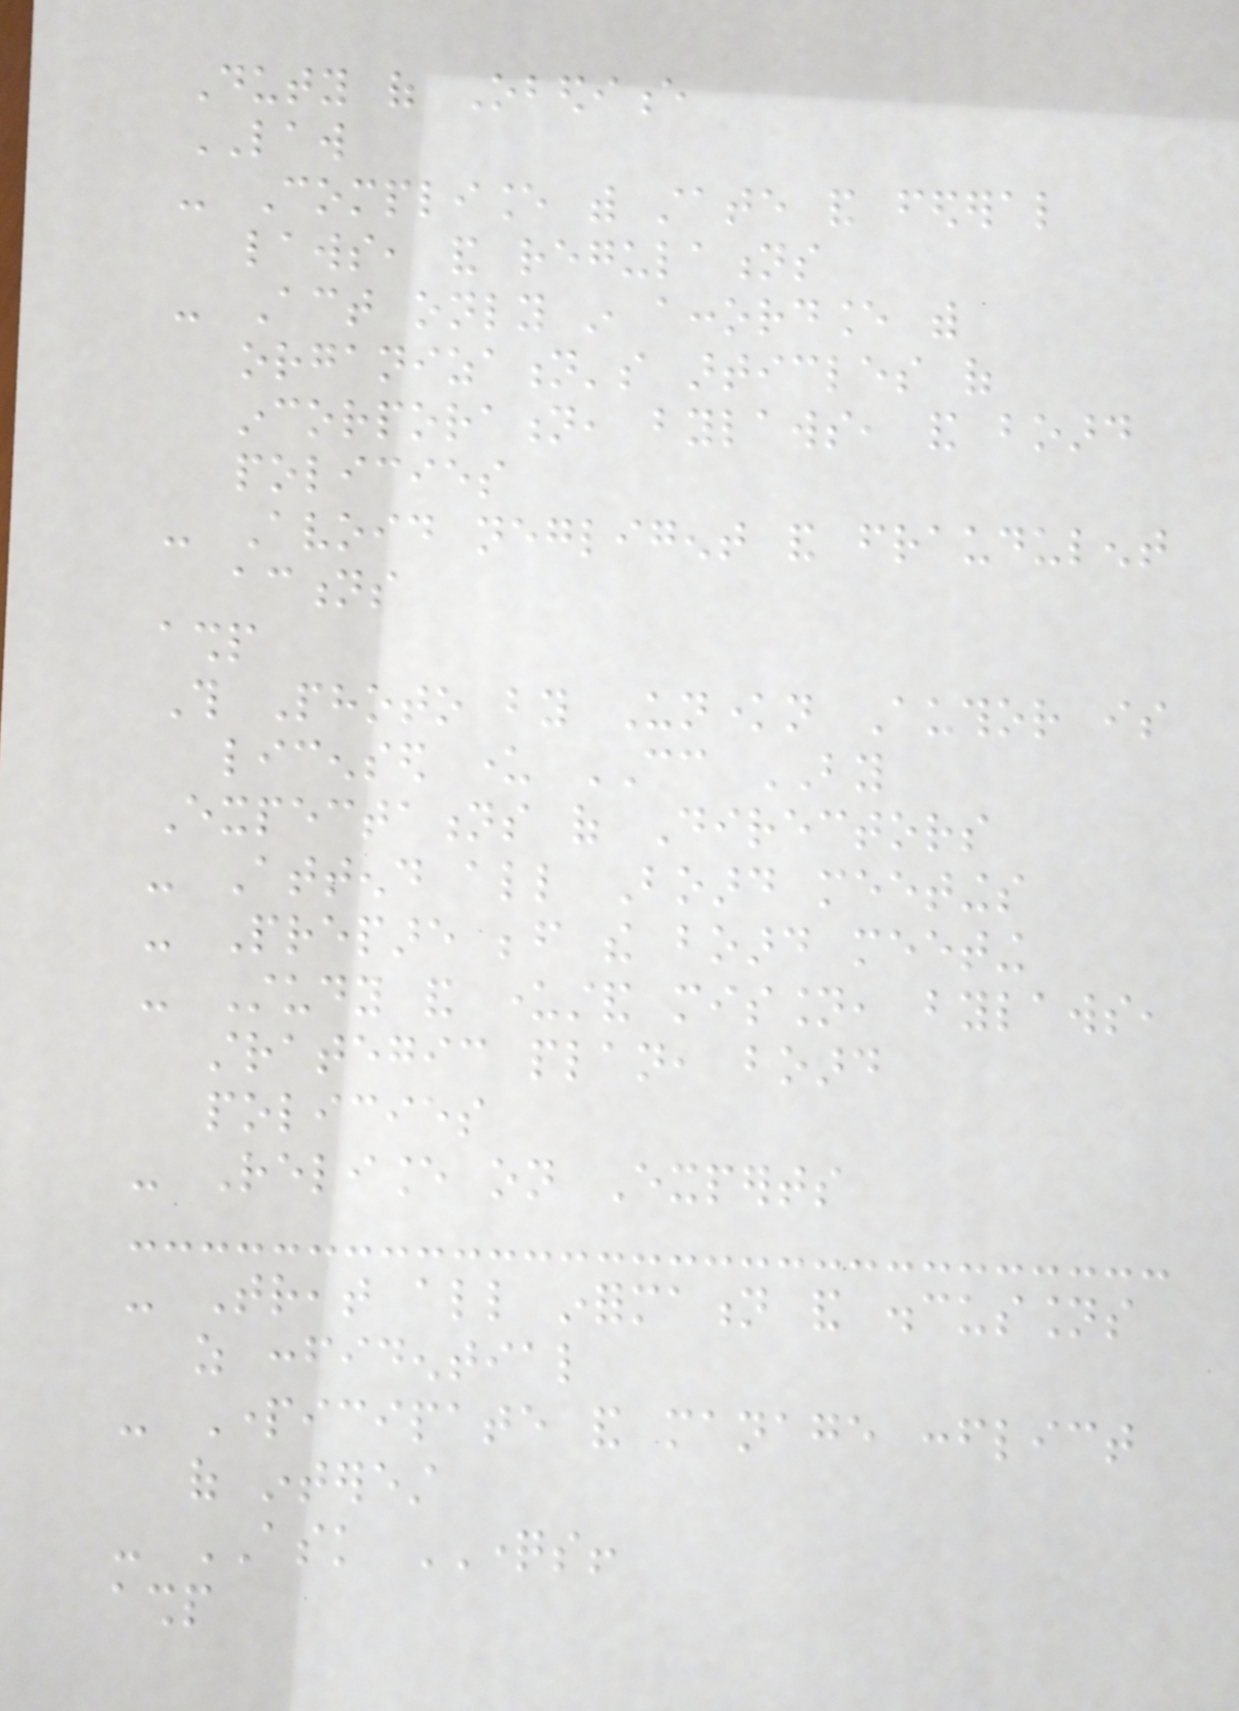Duty of Obedience
LAW
- Compliance with state and federal
laws, and regulations
- Act only in accordance with
organization's articles of
incorporation, bylaws, and board
policies
- Avoid negligent and fraudulent
actions
ashp
This Photo by Unknown Author is
licensed under CC BY
Expectations of Directors
- Attend all Board meetings
- Prepare before the board meeting
- Study and understand mission, bylaws,
strategic plan, board
policies
- Reliance on Experts
- Treat all information and discussions
as confidential
- Participate and manage conflict
of interest
- ASK QUESTIONS!
ashp
